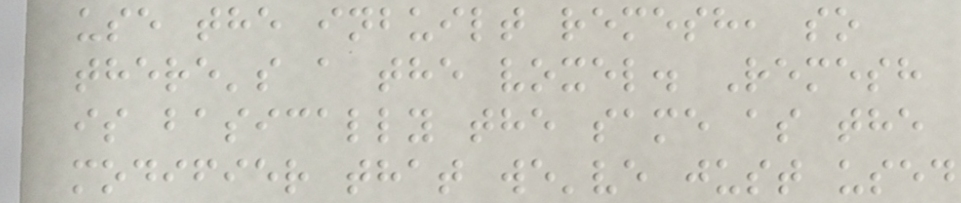use the inbuilt remesh, so
there's a the voxel. Remesh
is basically the same as the
modifier that we've just used
